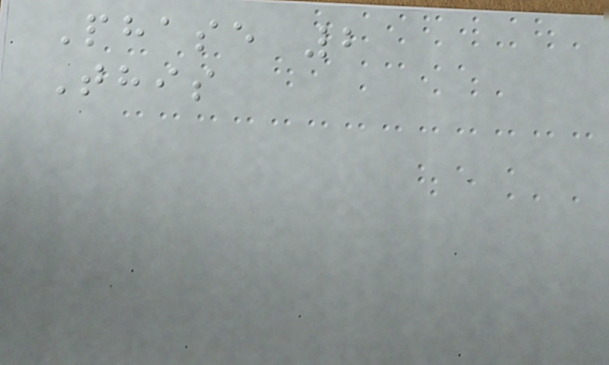Phase 2
This
